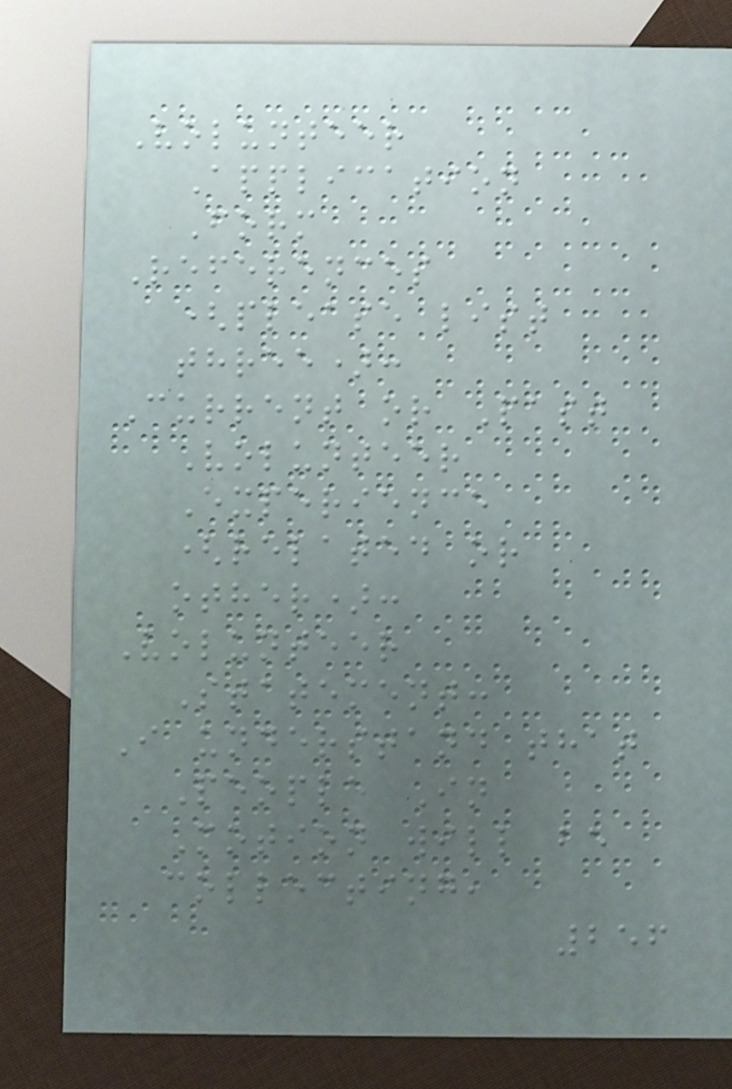Volunteer
Application
Form
References
(please list
three):
Current or Past
Volunteer
Experience
(related or
other):
Volunteer
Statement:
I understand that
People In
Motion will be
collecting,
256
